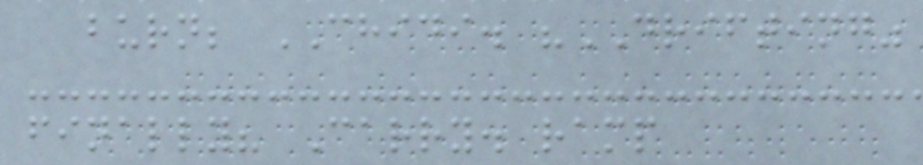burn; CHIDI. "DRIFTING"
finally? Carry. ramp
